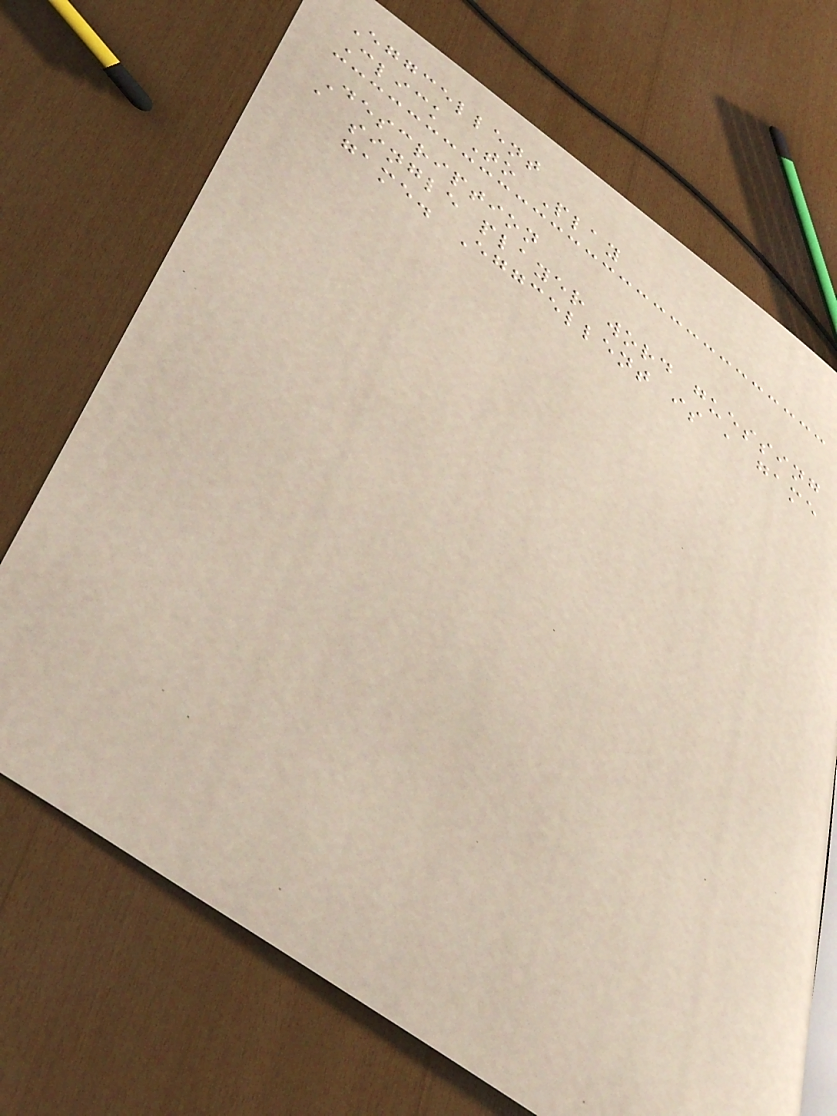Eggcellent
Click To Play
Description
a single player word guessing
game. Eggcellent is a game
